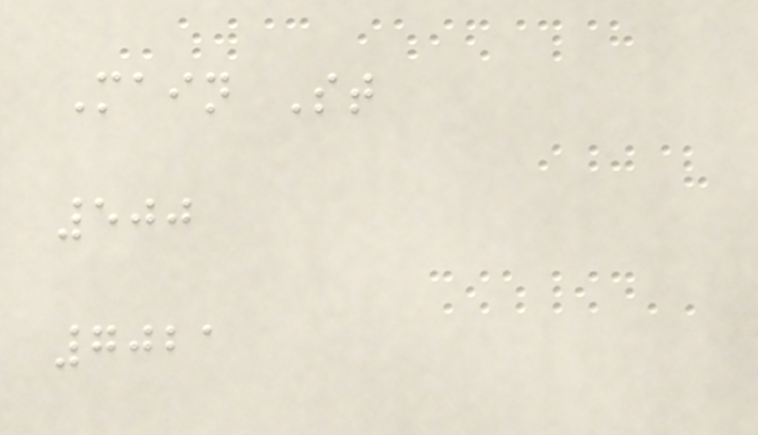Main St
500
7021
